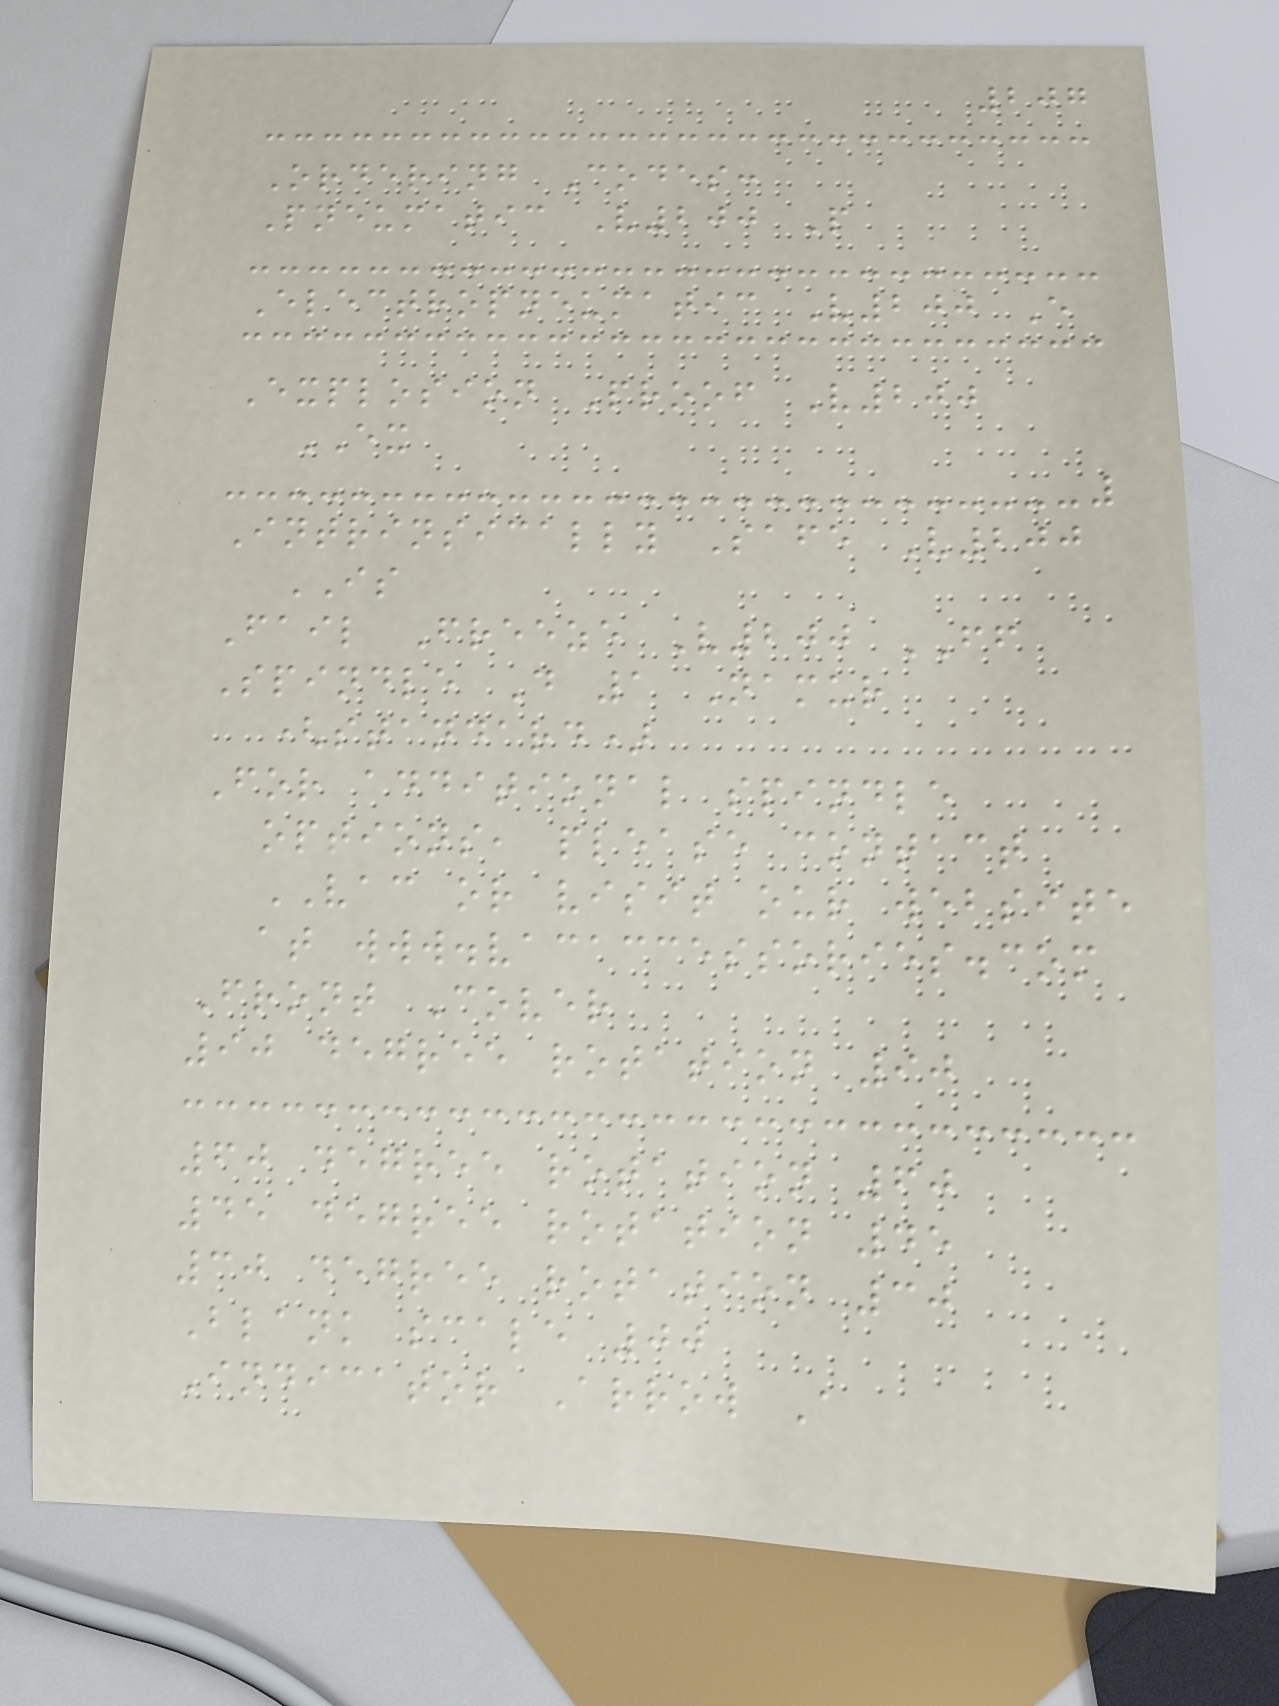207
Ordering Codes:
Pneumatic V200 P
Electropneumatic V200 E
Explosion Proof V200
EX
Intrinsically Safe V200
IS
Fail Freeze V200 FF
Spindle D 1 Namur
(standard)
For additional spindle
options, please contact
VAC or visit our website
at www.vacaccessories.com
Front Cover
90 degree rotation 90
60 degree rotation 60
45 degree rotation 45
30 degree rotation 30
Blank scale 00
Indicator Arrow A
